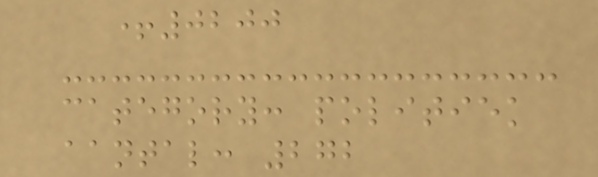+0200
category: politiek
aantal: 272
